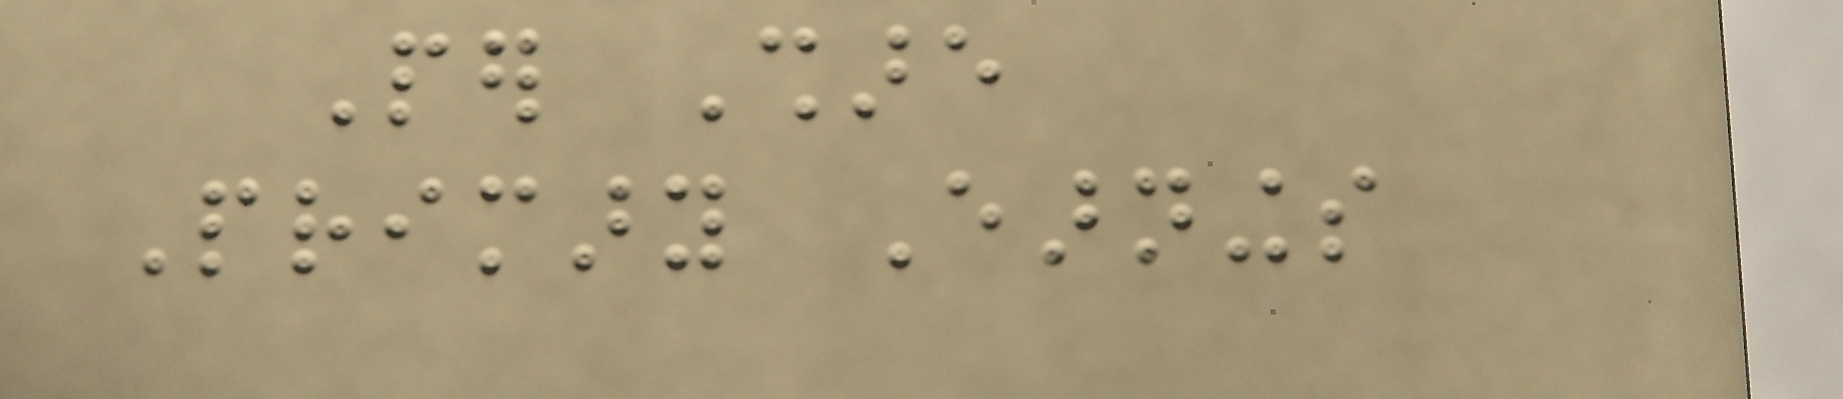Per Share
Primary Earnings
